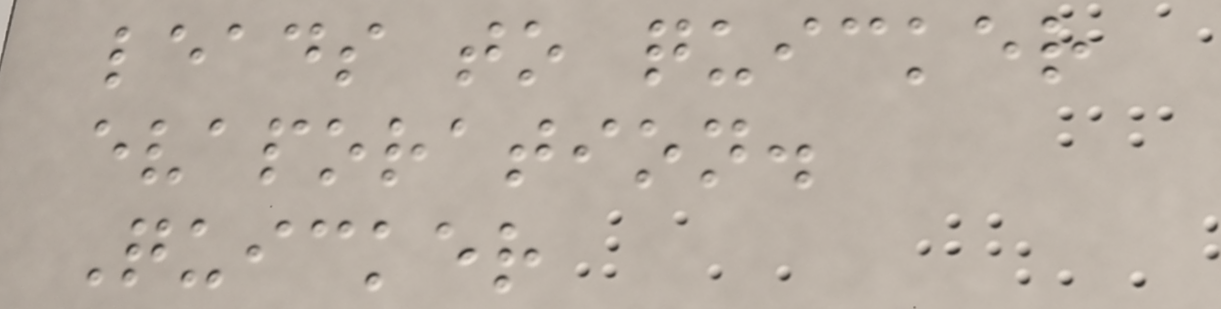leads to quicker
evaporation.
Quicker
